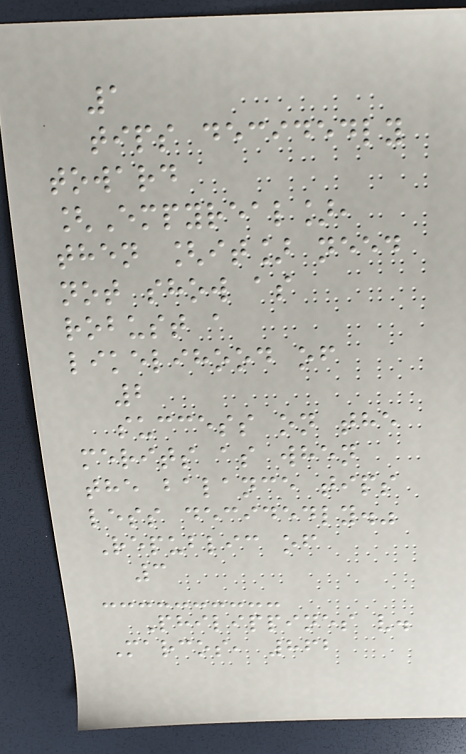1
tips decidedly
toward
[Empyreal],
then [it] need
not show as
robust a
likelihood of
2
success on the
merits as when
the balance tips
less decidedly."
Republic of
3
Philippines v.
Marcos, 862
